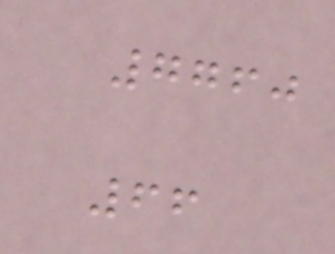7760
66
